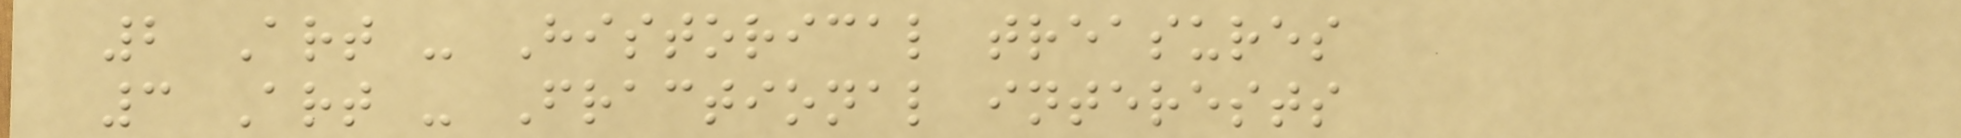2 Art - Historical treasures
3 Art - Fractional interests
